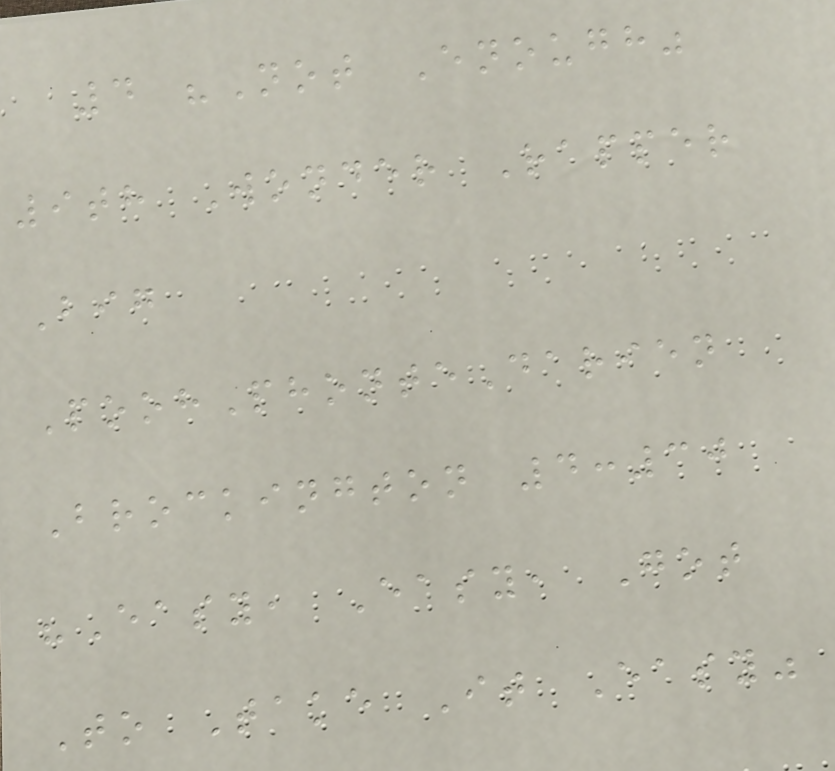4 "Not Enough"
9th Wonder Rapper
Big
PoohPhonteDarien
Brockington 4:30
"Easy, Easy, Got
To Take It Easy"
